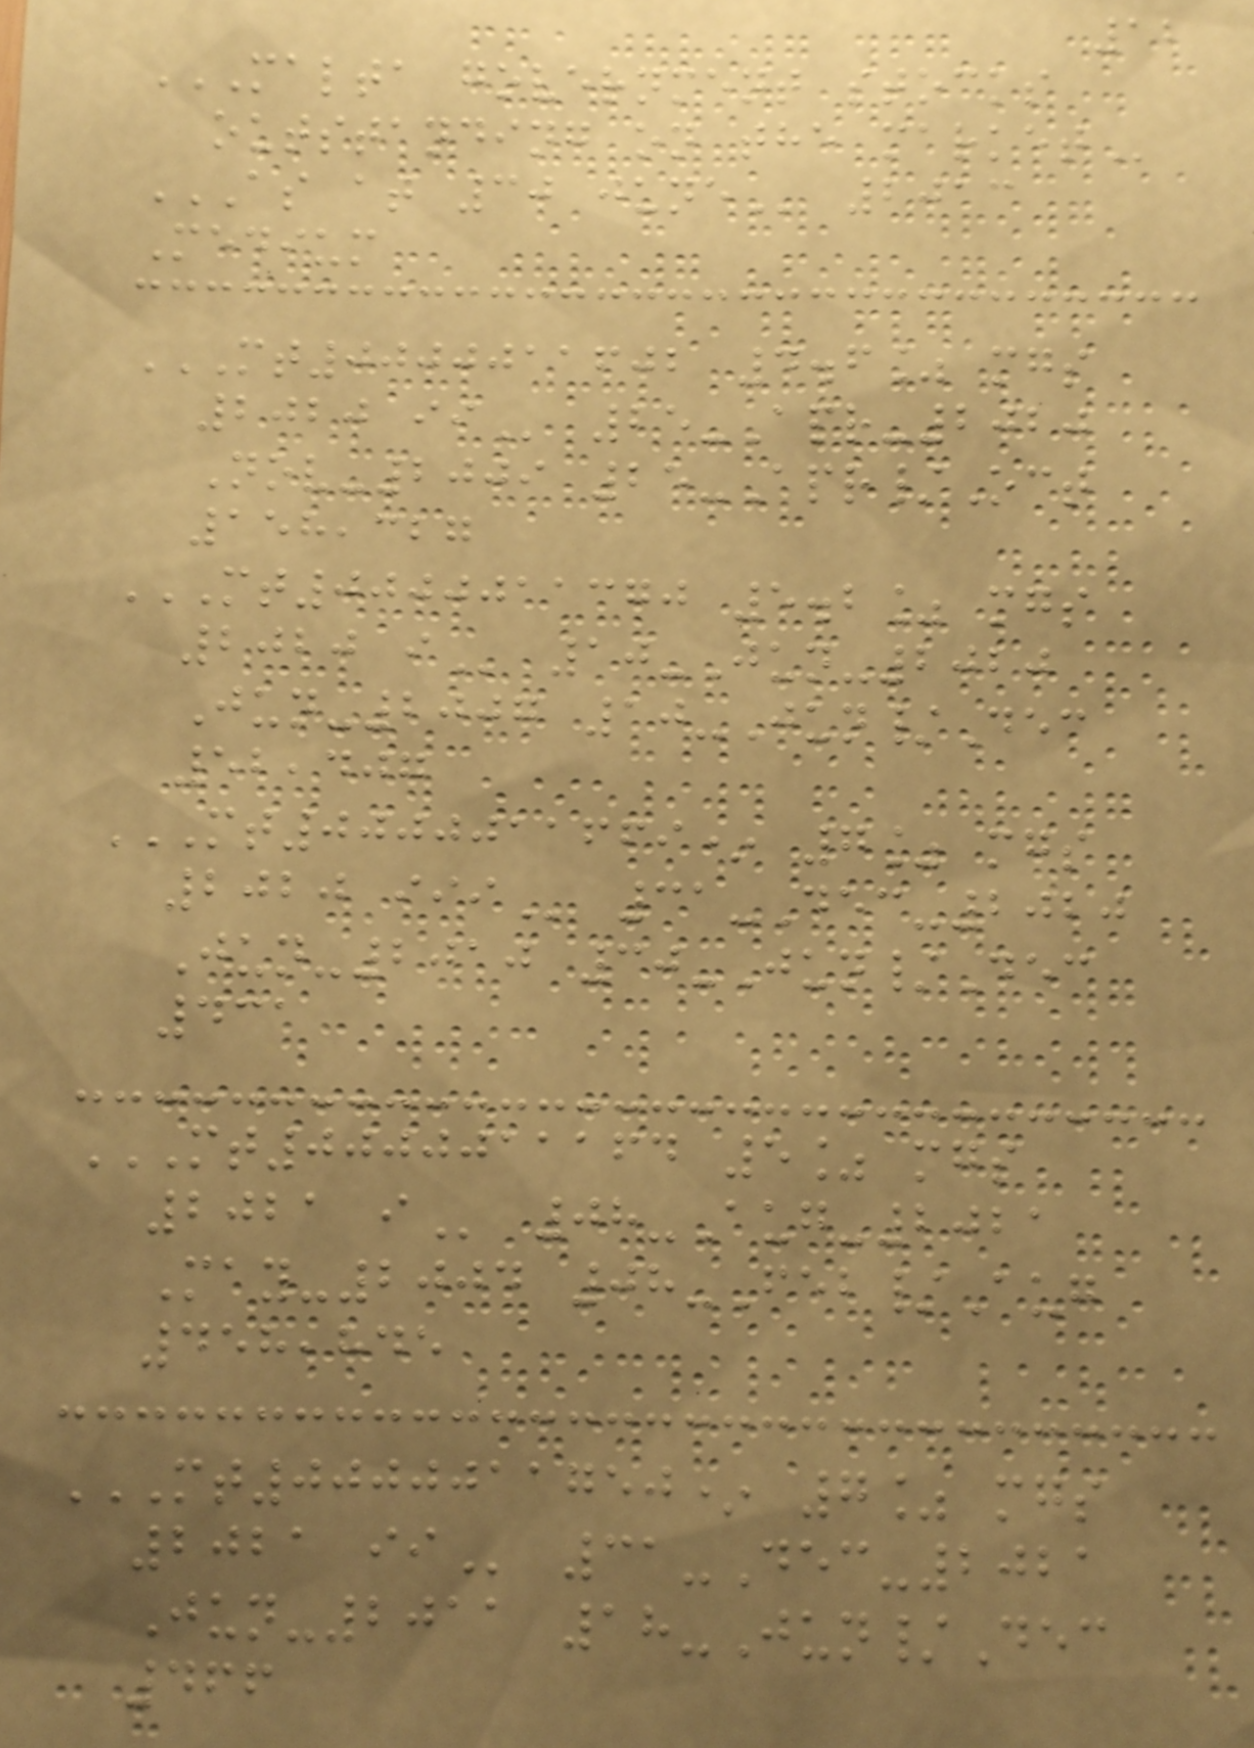12
MALTA GOVERNMENT STOCKS
OUTSTANDING ON THE MARKET
AS AT 30 JUNE 2013
Medium
MT0000011602 4.6% MGS
2020 II 25-Apr-2020
Nov-2009 25-Apr/Oct
158,327
MT0000011370 5.2% MGS
2020 I 10-Jun-2020
Jun-2007 10-Jun/Dec
52,407
MT0000011669* 7% MGS
2020 III 31-Dec-2020
Jun-2010 30-Jun/Dec
431
MT0000011164 5% MGS
2021 I 08-Aug-2021
May-2004 08-Feb/Aug
458,845
MT0000011750* 7% MGS
2021 II 31-Dec-2021
Jun-2011 18-Jun/Dec
466
